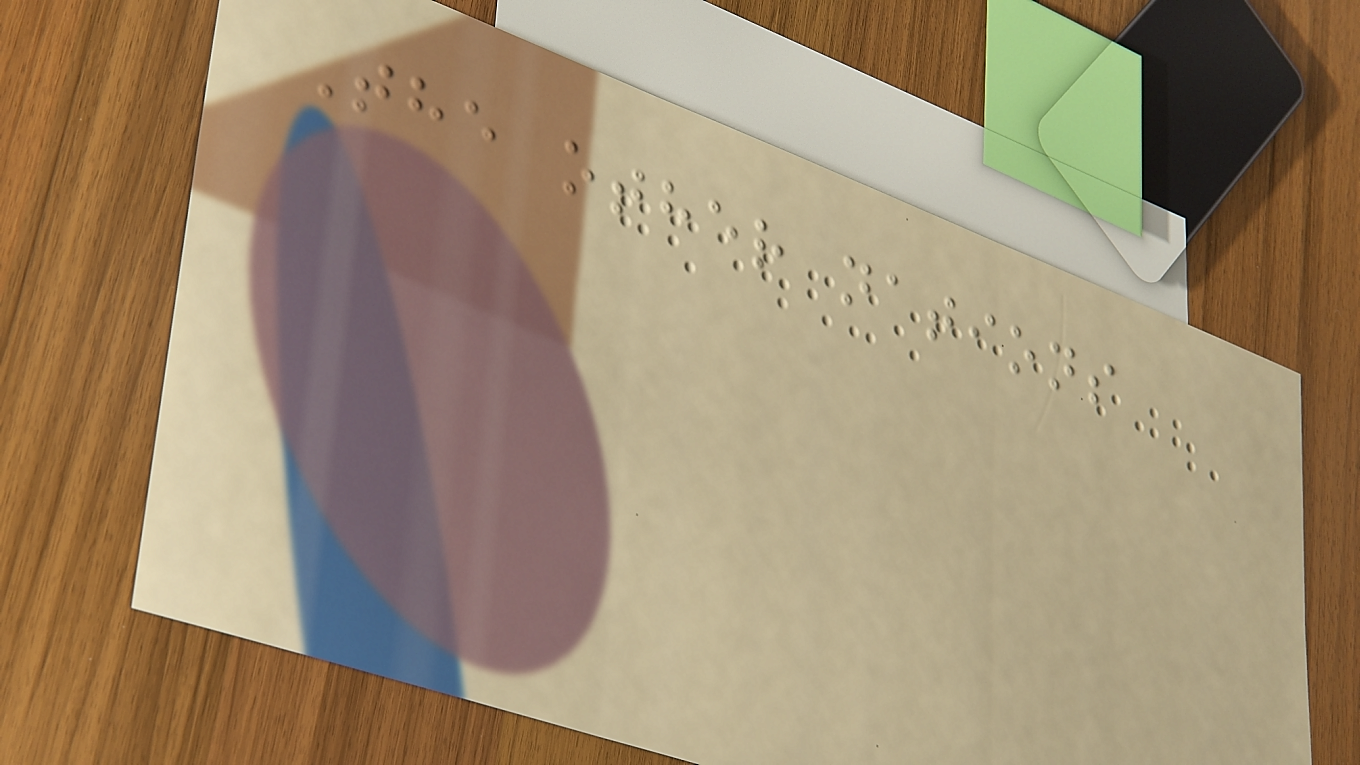The other nations
